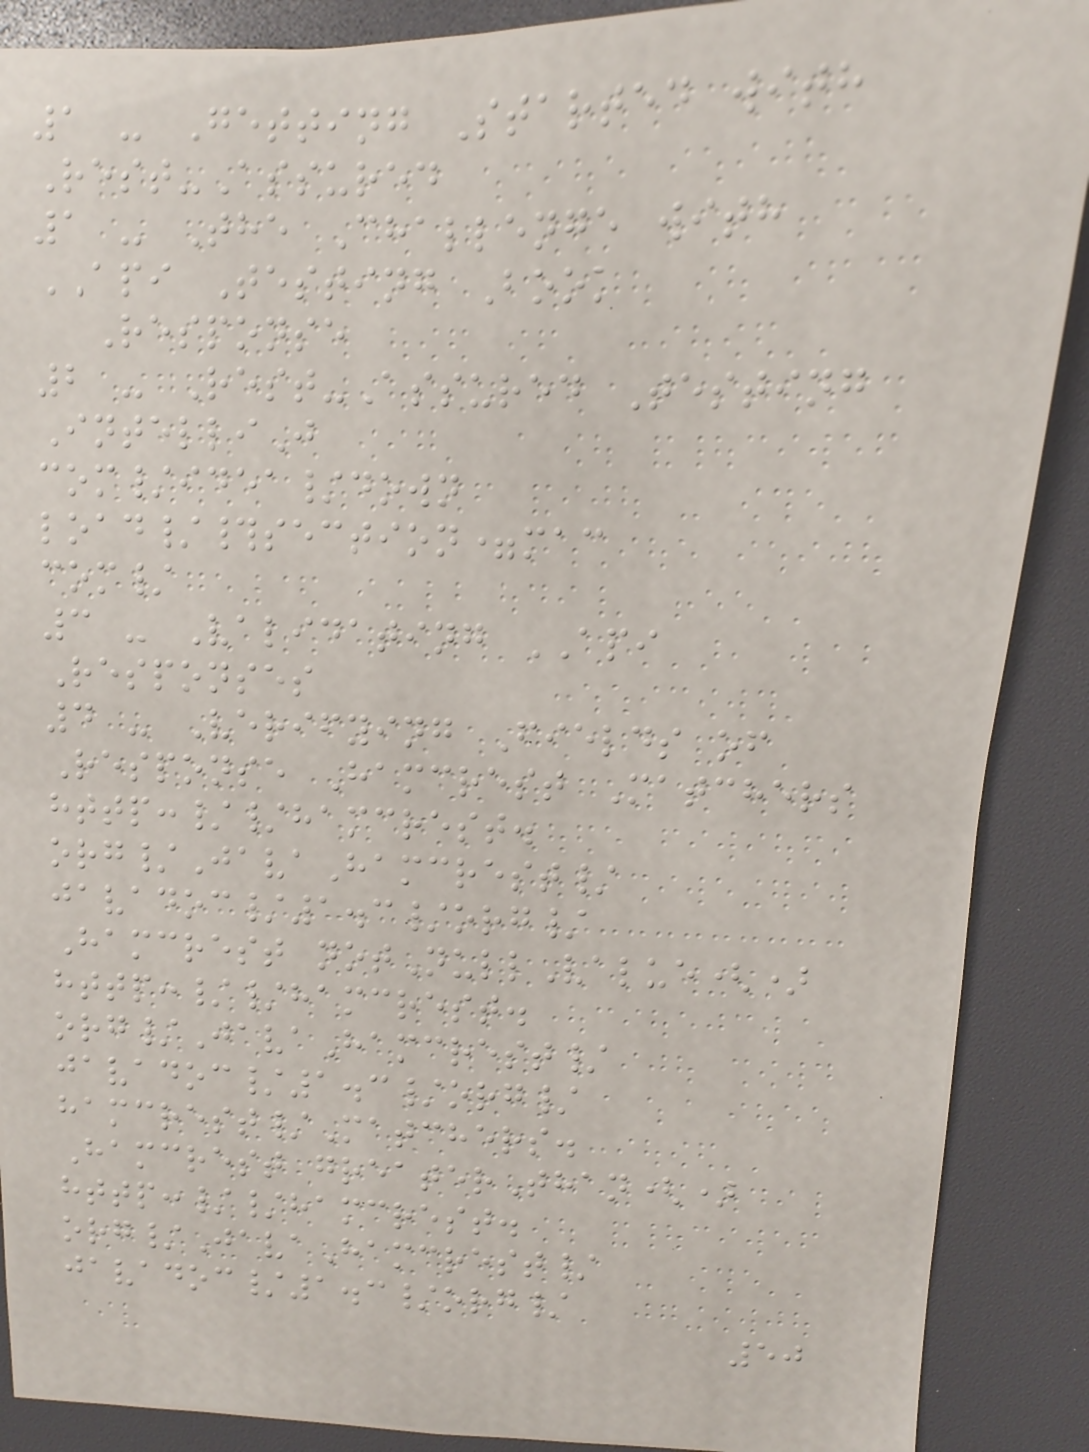1 - Getting Started with
Rest-Assured
1 - The Challenge with
API Testing Book
Response
2 - Rest-Assured Testing
IntelliJ
com/idea/down
load/#section=mac
com/
3 - Validating API
Responses
4 - Verifying Fields of
Response Hamcrest Matchers
http://hamcrest.
org/JavaHamcrest/
javadoc/1.3/org/
Hamcrest notNullValue()
http://hamcrest.
org/JavaHamcrest/
javadoc/1.3/org/
hamcrest/Matchers.
Hamcrest greaterThan()
http://hamcrest.
org/JavaHamcrest/
javadoc/1.3/org/
50
